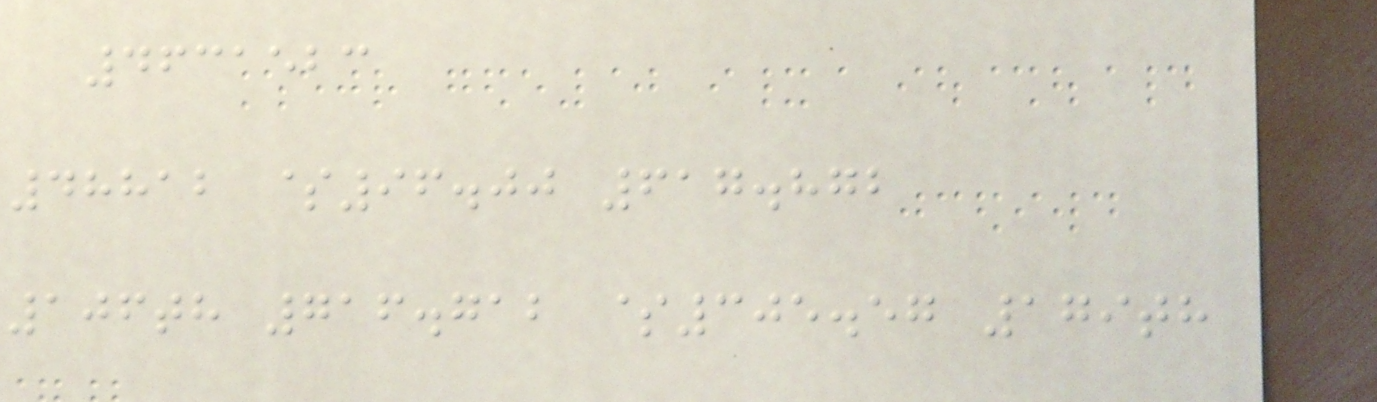4631523
48812 $96.00 617.872
106th 716.712 $305.57 179th
